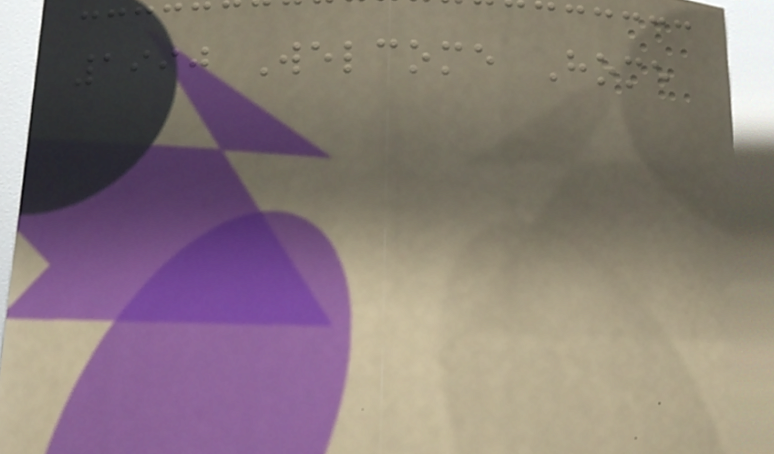1990 Welcome Home
